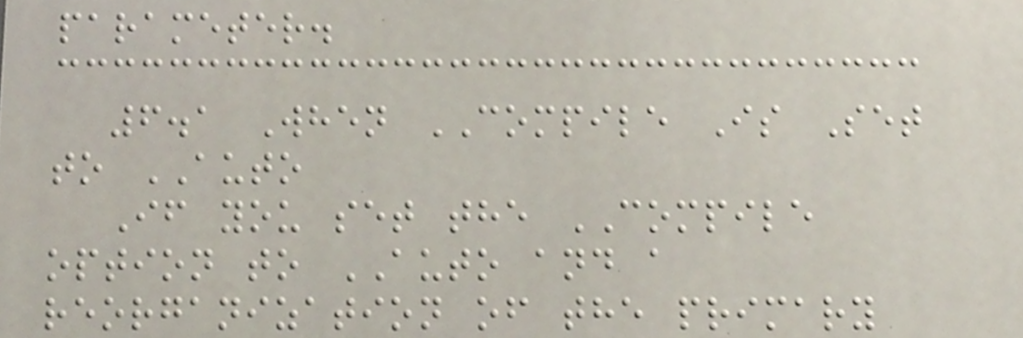parameter.
6.1 When COMPILE Is Set
to AUTO
If you set the COMPILE
option to AUTO and a
reorganization of the primary
